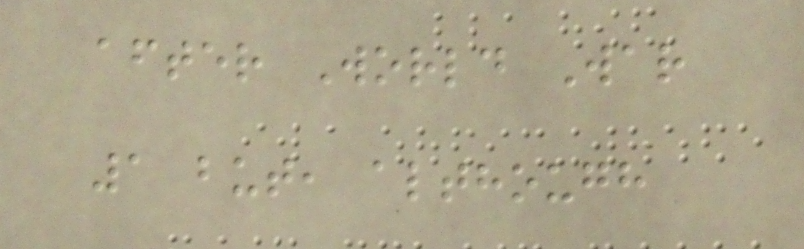after World War
1 but, although
